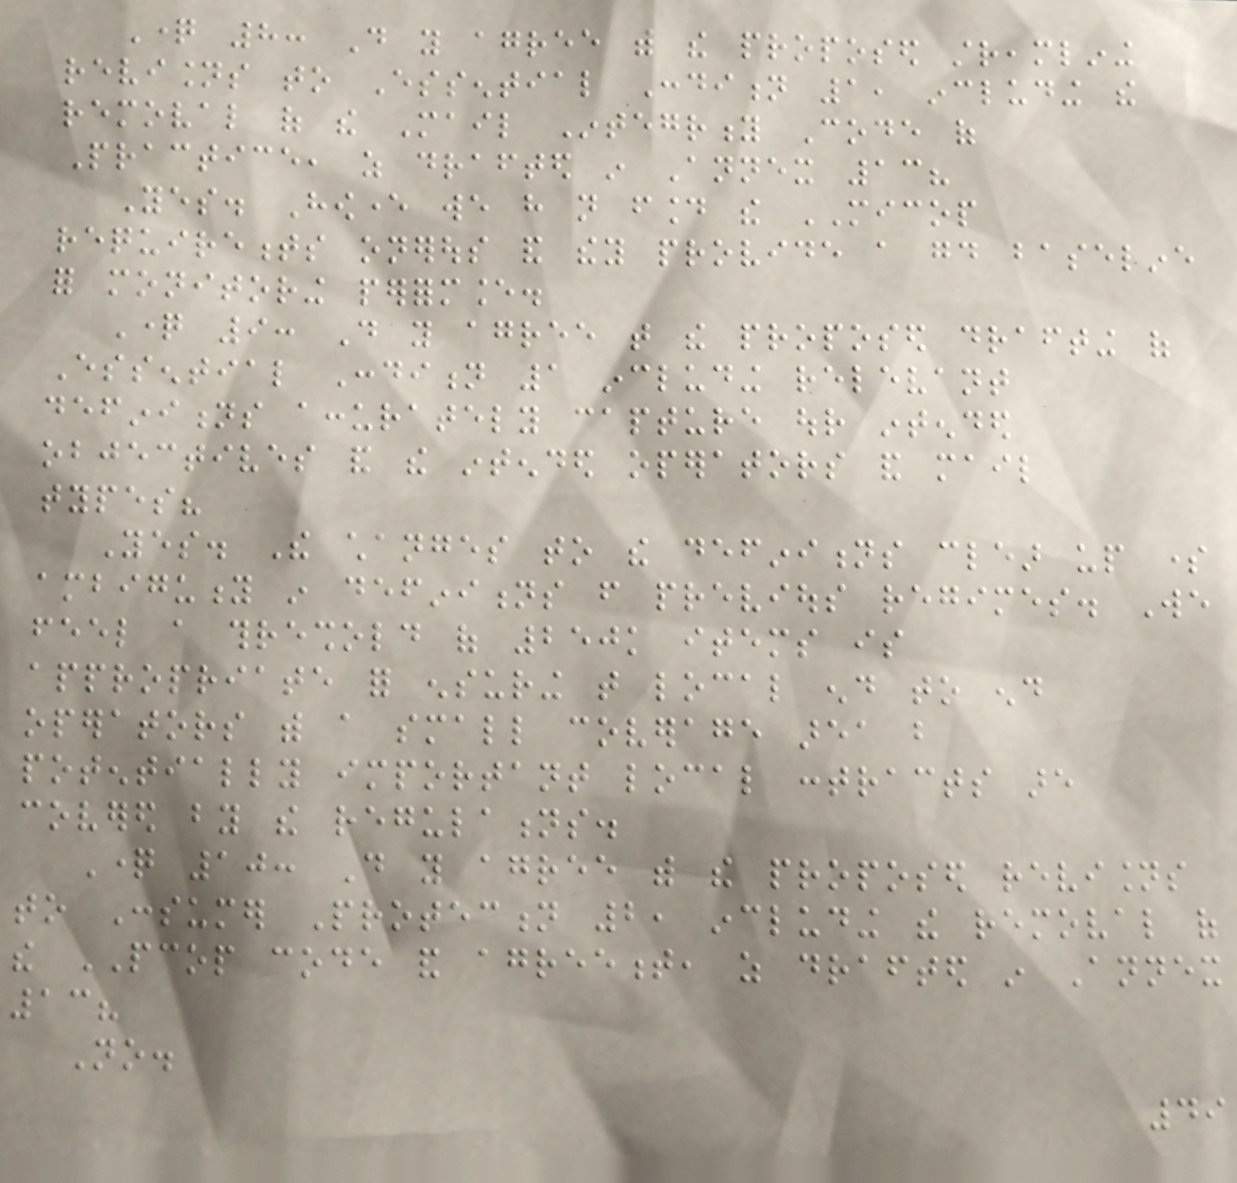Question 8: Do you agree with the proposed streamlining
revisions to Essential Condition 1, including the
removal of the Mail Integrity Code of
Practice, as drafted in Annex 13?
Yes. However we have not found the MICOP
requirements onerous and they provide a good baseline
for monitoring performance.
Question 9: Do you agree that the proposed drafting of
Essential Condition 1 including relevant
definitions accurately capture our intended
objectives and the intended operators and mail
types?
Yes. The changes to the definitions clear up some
ambiguity in definitions from previous regimes. We
feel a threshold of 250k items is
appropriate for ensuring that local end to end
operators with a small coverage area but
potentially important local contracts are
covered by the regulations.
Question 10: Do you agree with the proposed revisions
to Consumer Protection 2, including the removal of
the PCOP code and agreement, as drafted in Annex
13?
No.
49
